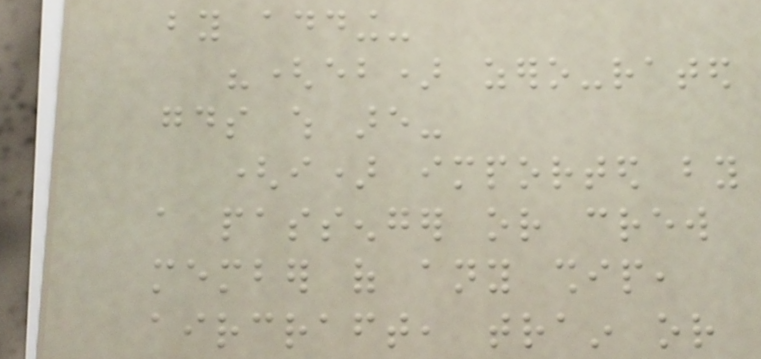by adding-
"(eb) zero-rated
goods which are-
(i) imported by
a passenger or crew
member of any ship,
aircraft, train or
